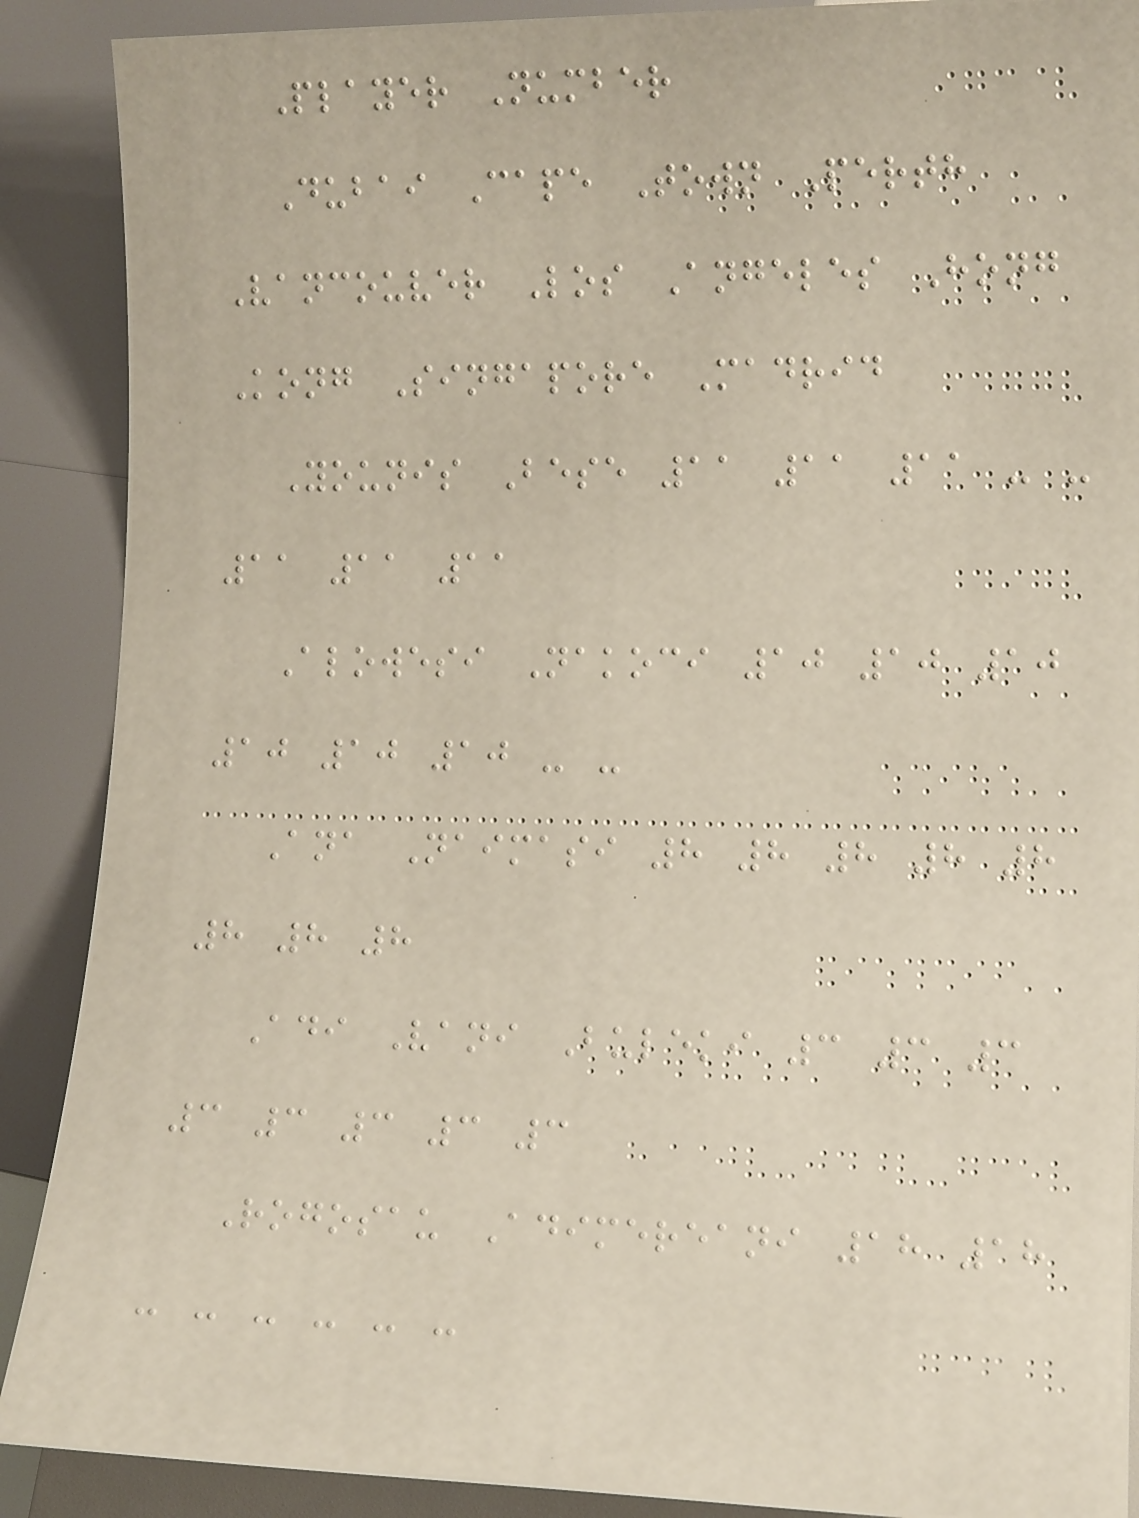Player Number
Dubai Cape Town Perth
Vancouver Los Angeles Hong
Kong Singapore Madrid
Younis Bese 11 11 11 - -
11 11 11
Alowesi Nakoci 10 10 10
10 10 10 - -
Ana Naimasi 8 8 8 8 8
8 8 8
Adi Vani Buleki 3 3 3
3 3 3 3 3
Rogosau Adimereani 18 18
- - - - - -
